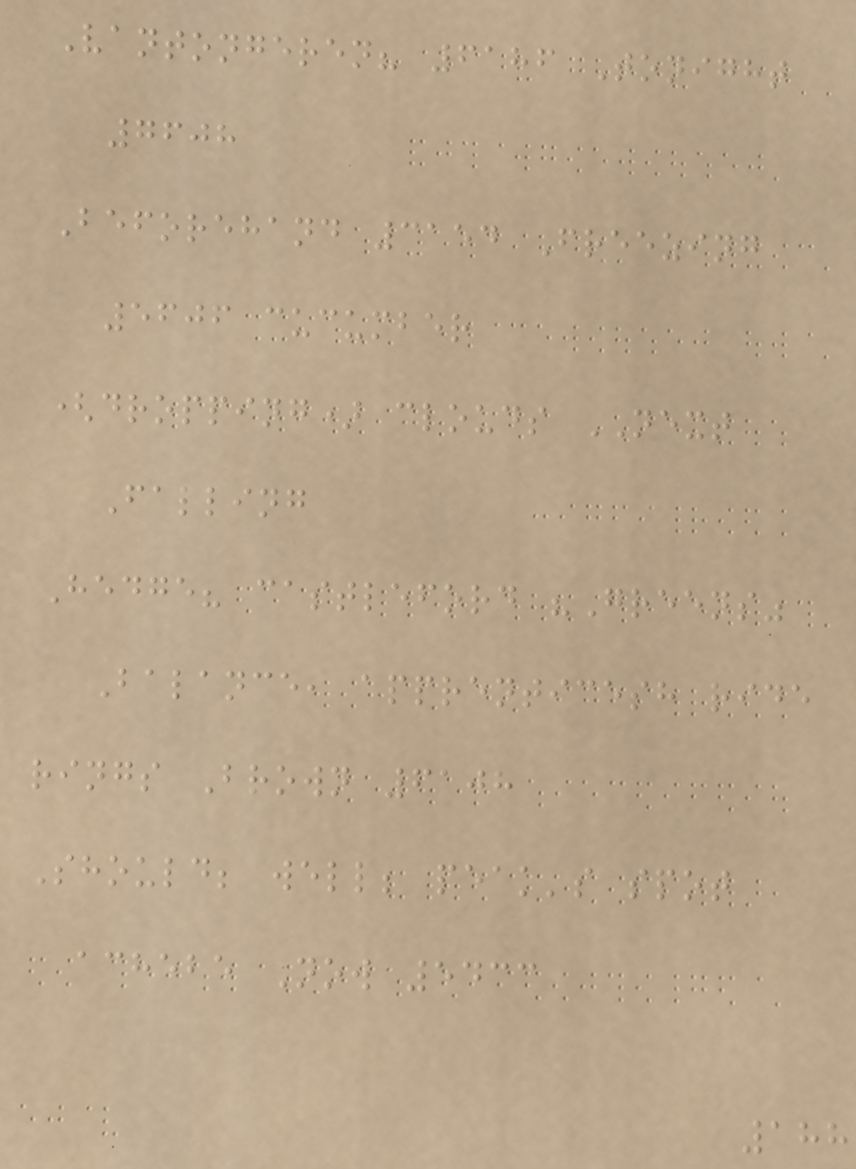Vantongeren? 6186 Tonight
7608
Beforehand 3154 Freezing
5606 cucumber
(dropping) clouds NEXT
Falling
Hedge? castleford "Greens"
Balance, apprenticesh ride
rings Brown 6108
Should; well; peak's spot
achebe Now 5433
188
